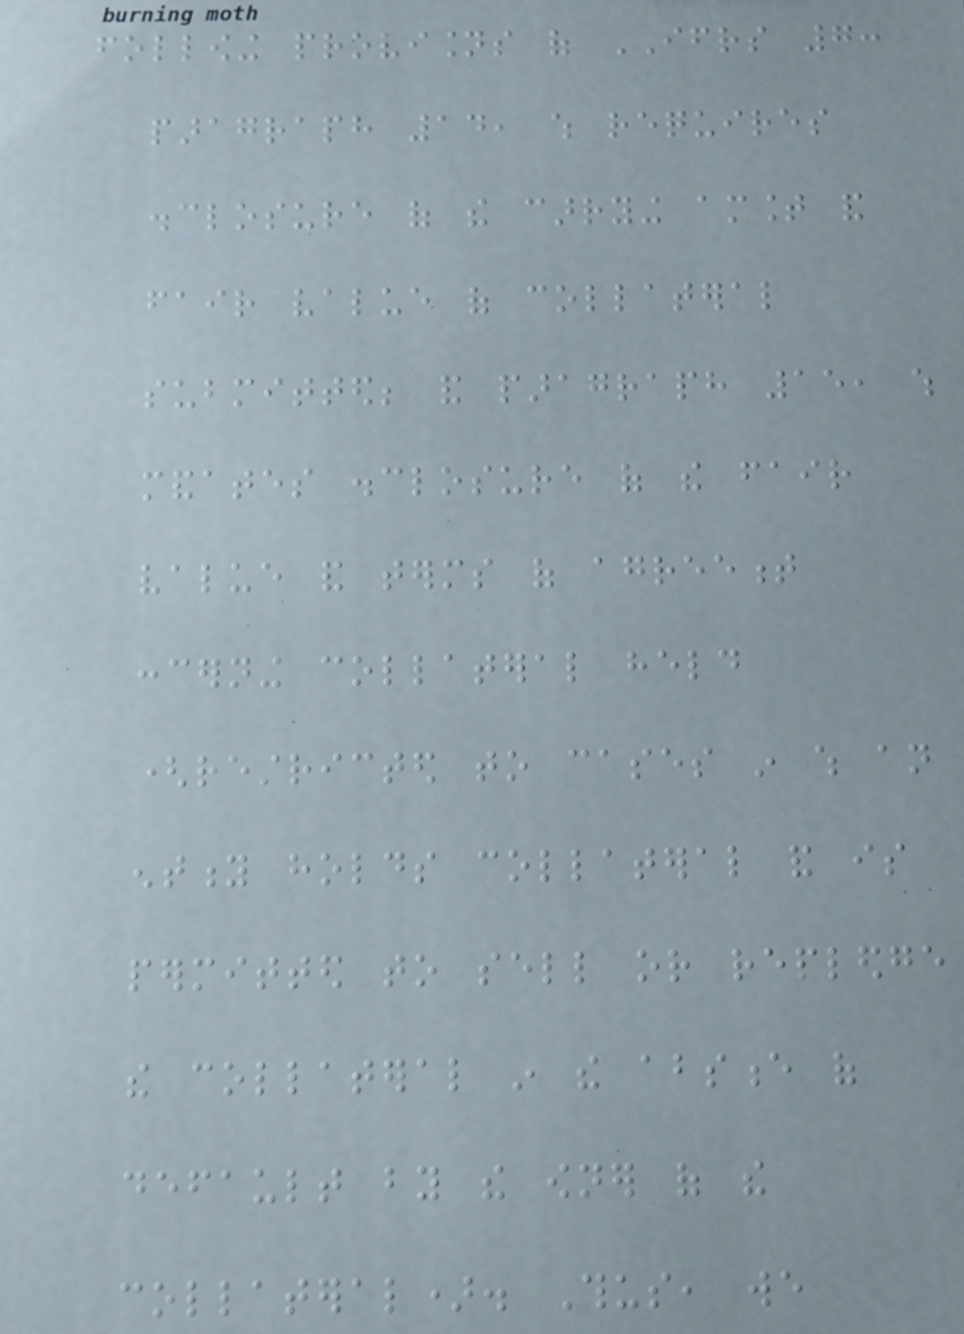following provisions of IFRS 7:
paragraph 14, which requires
disclosure of the carrying amount and
fair value of collateral
submitted; and paragraph 15, which
mandates disclosure of the fair
value and terms of agreement
concerning collateral held
(restricted to cases in which an
entity holds collateral and is
permitted to sell or repledge
the collateral in the absence of
default by the owner of the
collateral). Thus, we
